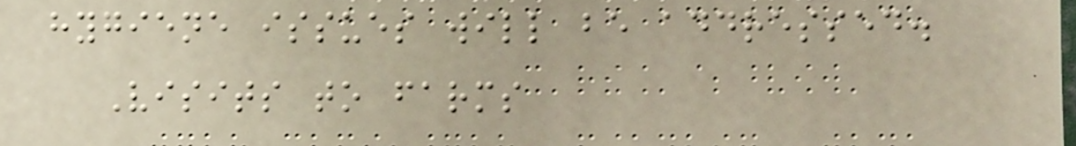hygiene issues will be addressed.
Visits to farms
